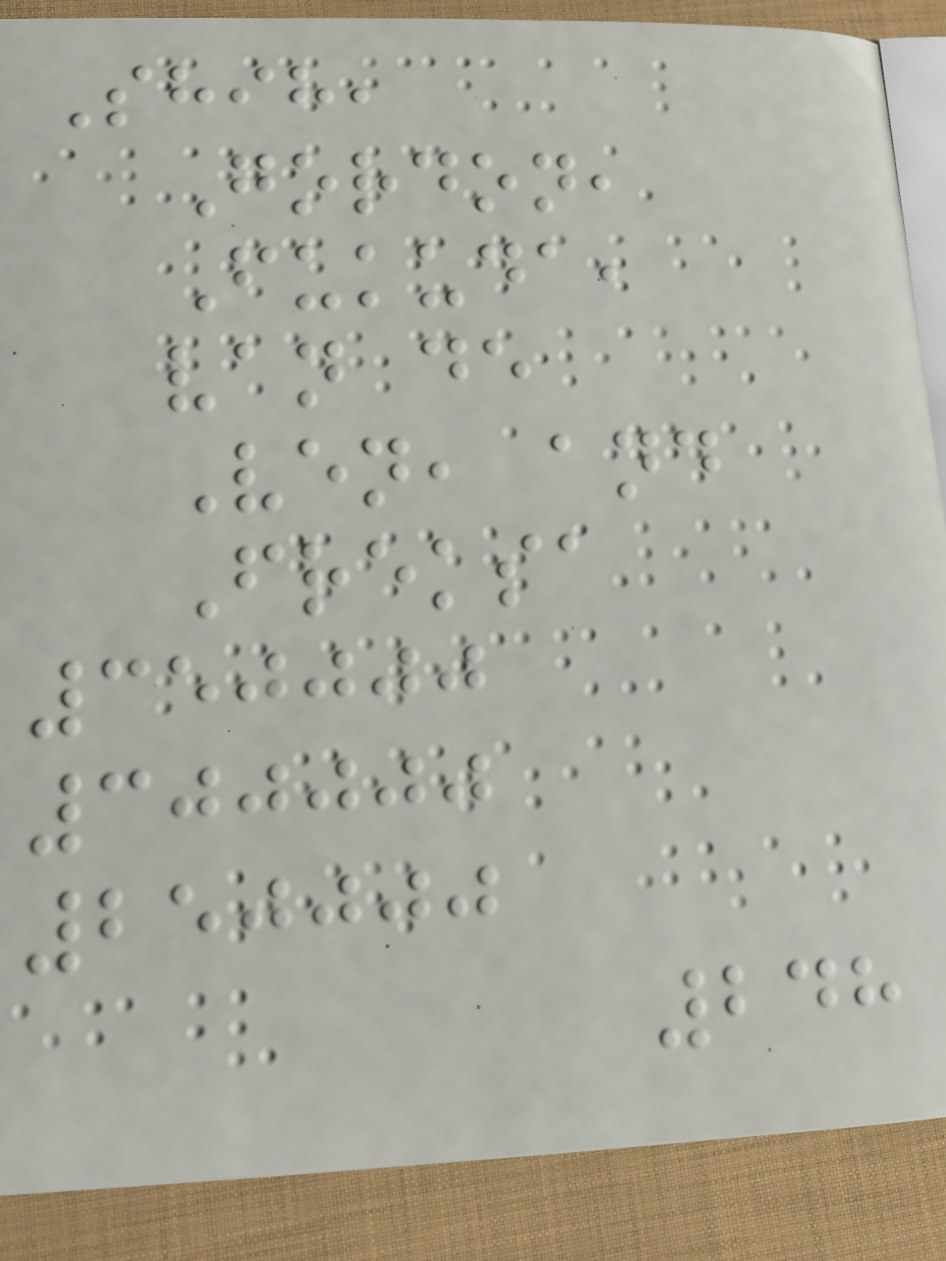Shih,
Gordon,
Fukuda,
van de
Ven, and
Freksa
350000
300000
250000
248
